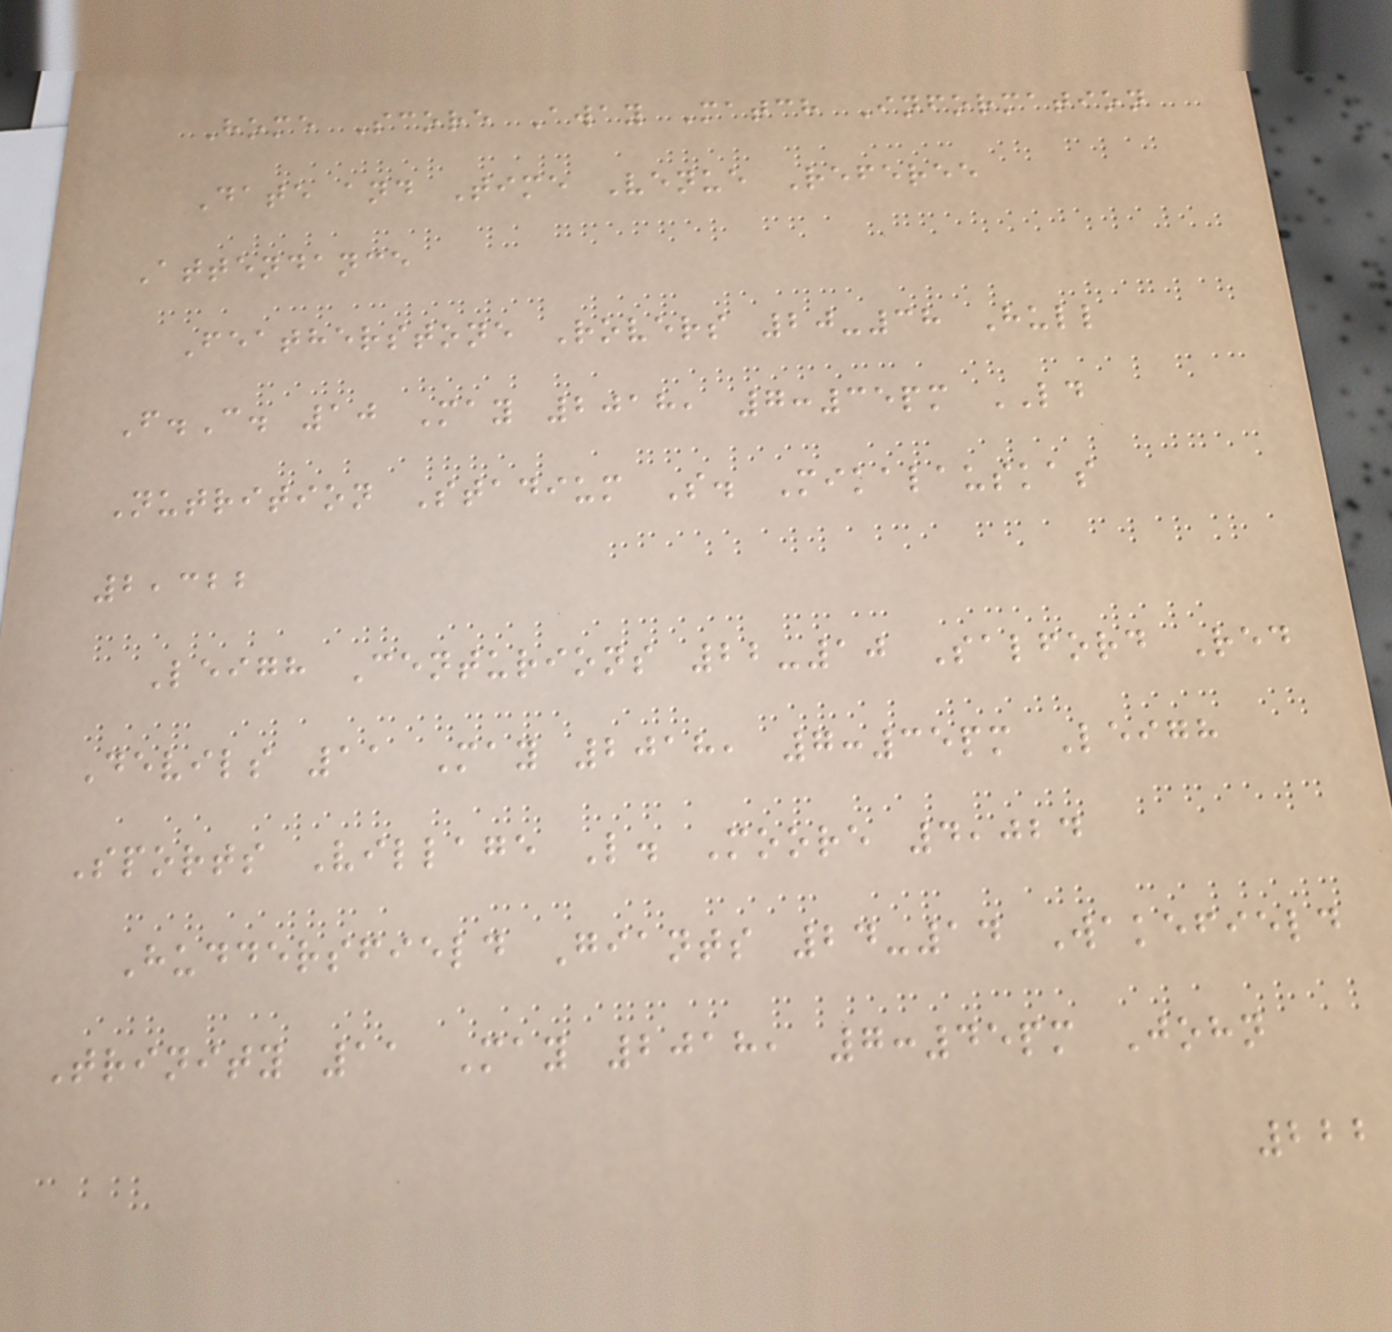Home Score Away Match Information
Date and Time Venue Referee
Attendance
Featherstone Rovers 20-38 Hull
F.C. 10 May 2018, 7:35pm LD
Nutrition Stadium S. Mikalauskas
2,322
Leigh Centurions 22-10 Salford Red
Devils 11 May 2018, 7:35pm Leigh
Sports Village L. Moore 4,024
Huddersfield Giants 24-14 Wakefield
Trinity 11 May 2018, 7:45pm John
222
